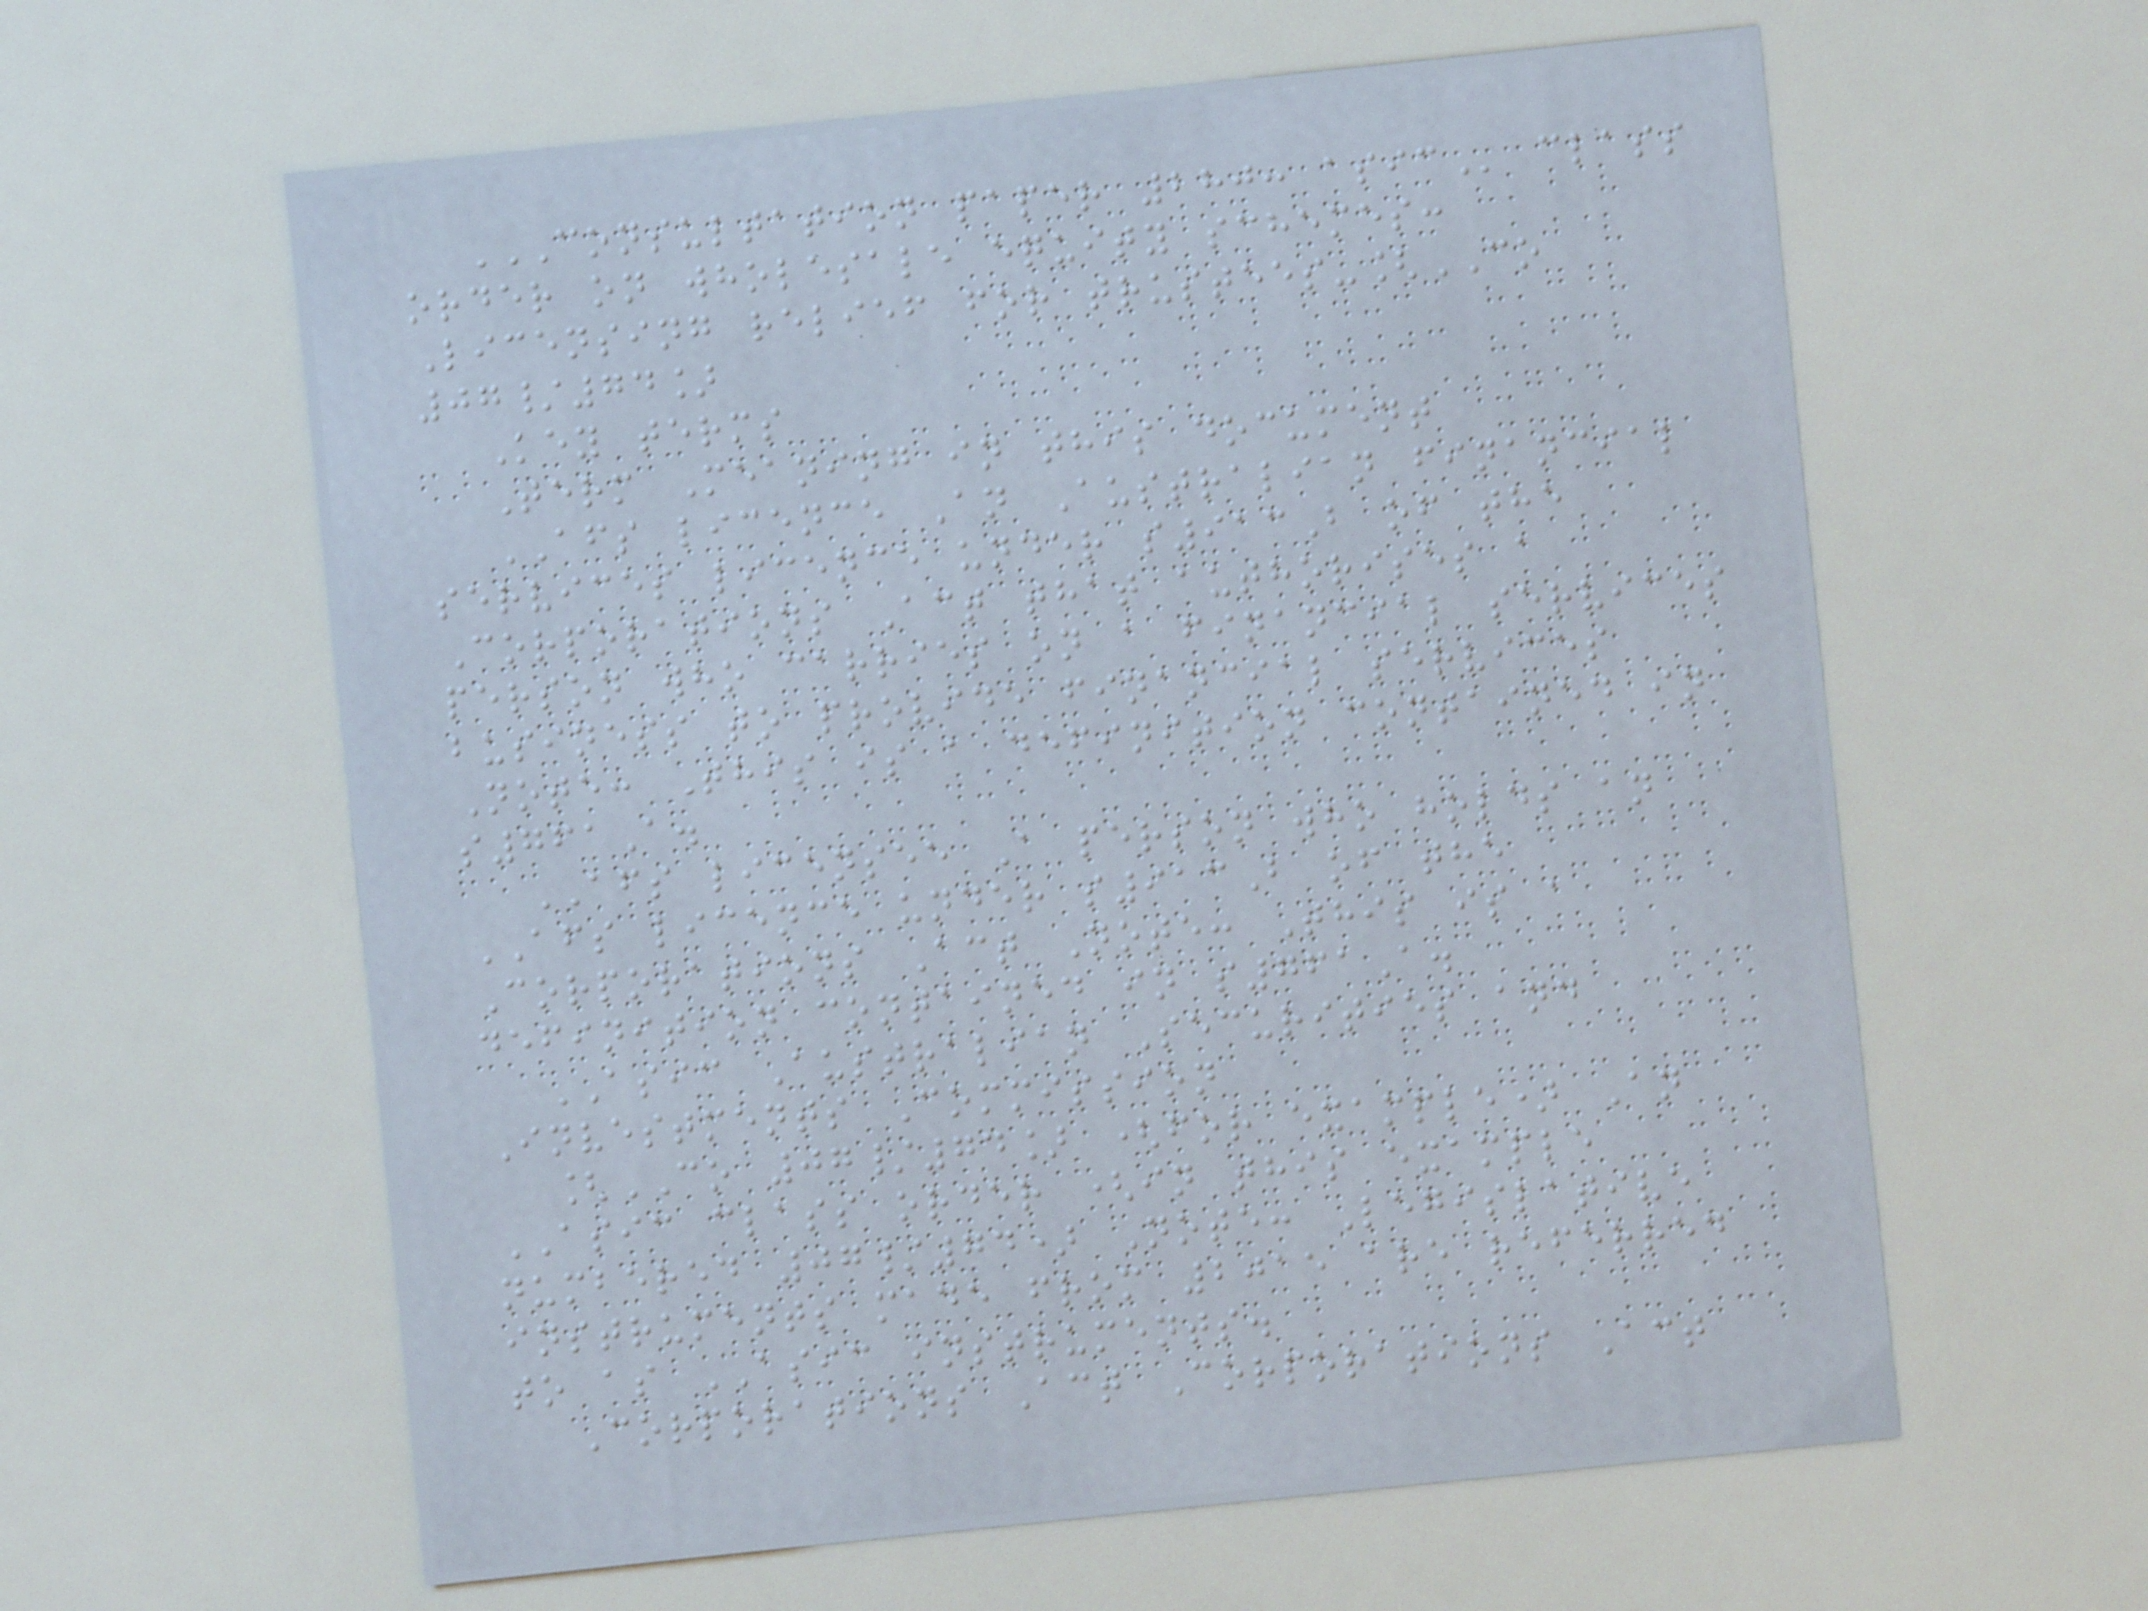CONSULTATION PAPER 280: ASIC class
order on wholesale equity schemes:
Licensing relief for trustees-[CO
07/74]
Key terms
Term Meaning in this document
AFS licence An Australian financial
services licence under s913B of the
Corporations Act that authorises a
person who carries on a financial services
business to provide financial services
Note: This is a definition contained in
s761A.
AFS licensee A person who holds an
AFS licence under s913B of the
Corporations Act Note: This is a
definition contained in s761A.
ASIC Australian Securities and
Investments Commission
[CO 07/74] (for example) An
ASIC class order (in this example
numbered 07/74) Note: Legislative
instruments made from 2015 are referred
to as ASIC instruments.
Corporations Act Corporations Act
